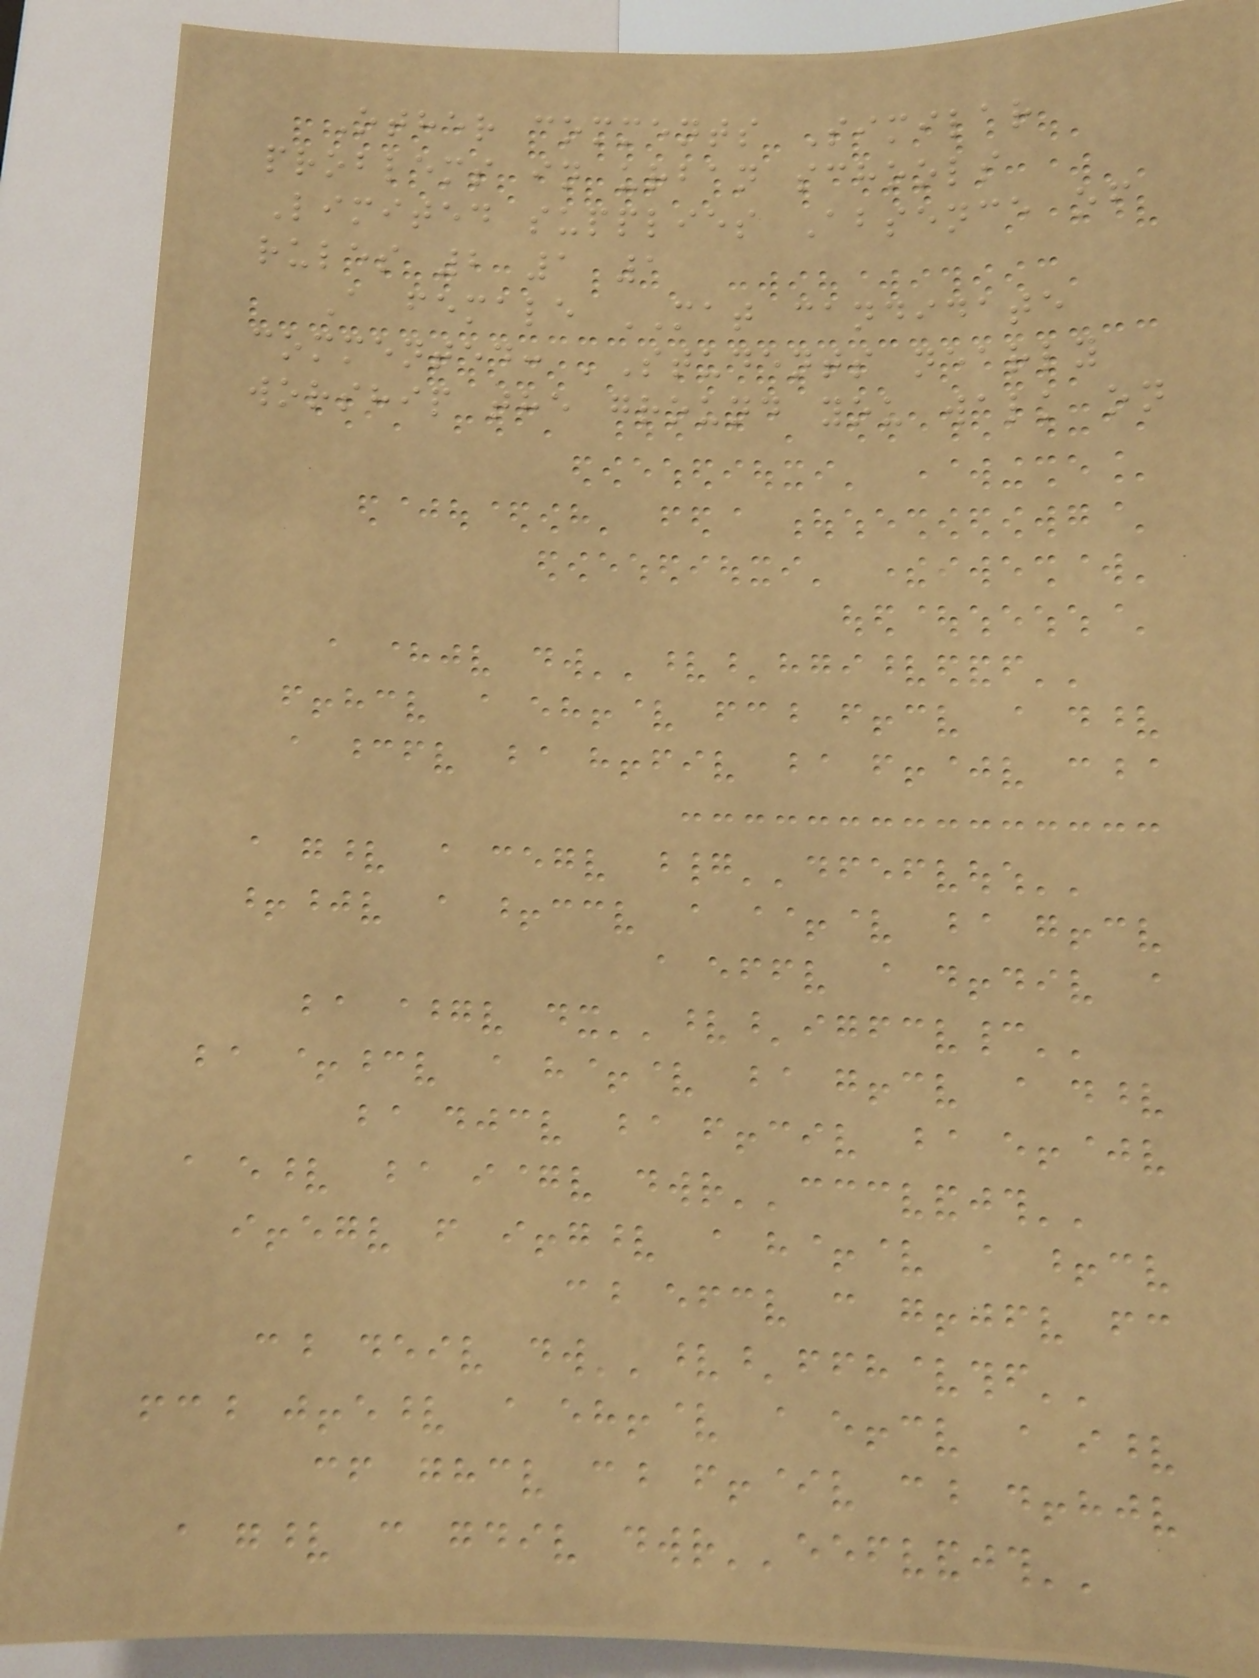Other comments Similar
problems in urban schools
Limited supplies Absence of
rules 2 1 1
A female MAT candidate
commented: 'Students nearly
worship the ground you walk on
